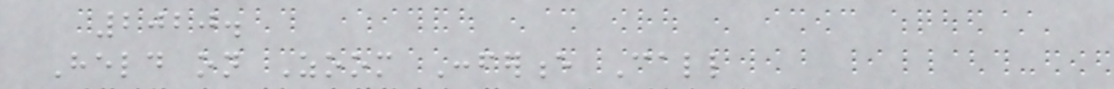2020.
Held on Zoom Conference Call
